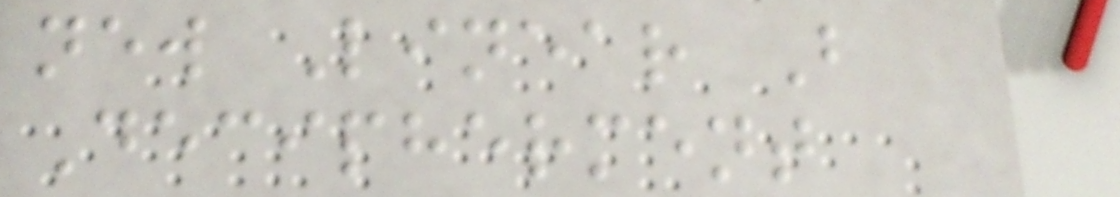new Linear B
Decipherment
